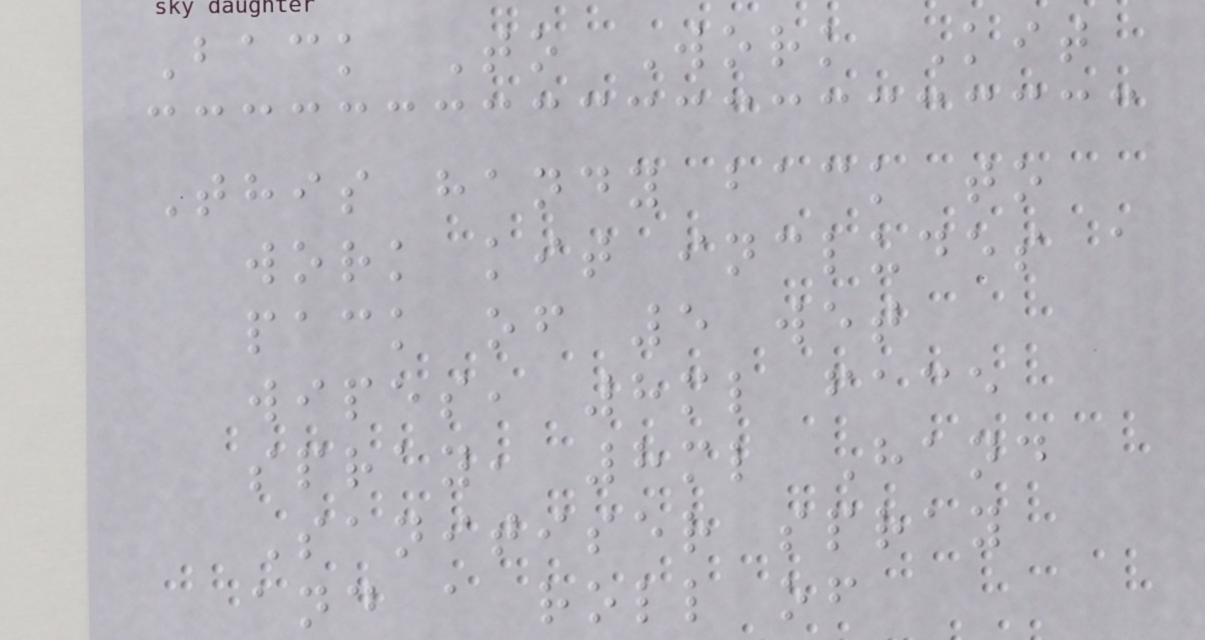Back To Work Kit
This handy back to
work kit includes a
pack of 5 wet
wipes, 8ml face
spray, 8ml Hand
Sanitiser spray
and a roll of
